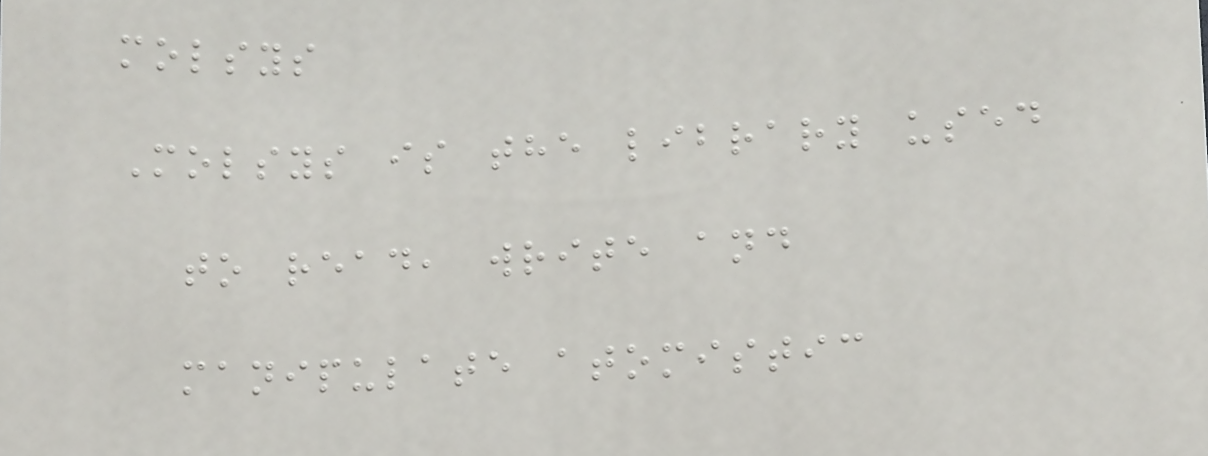molsys
Molsys is the library used
to read, write and
manipulate atomistic
